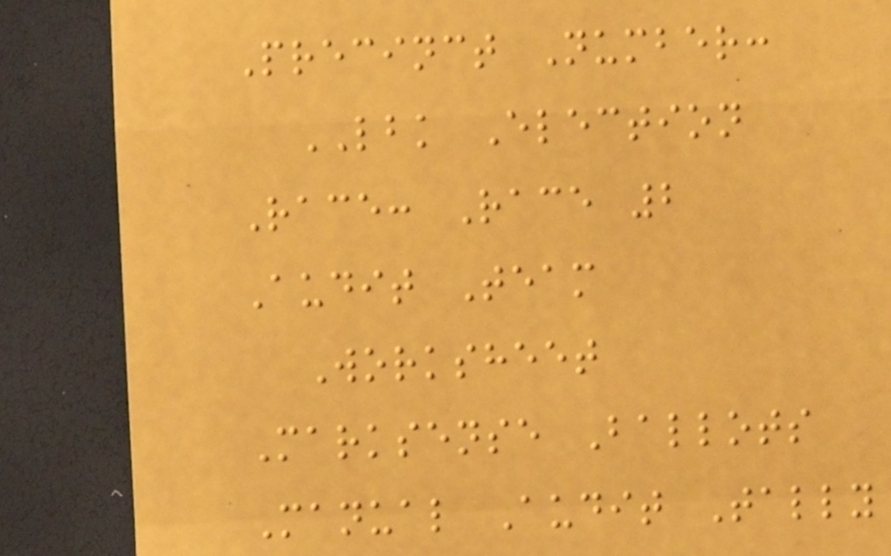Precinct Number:
LBK Election
Race: Race 2
Audit Team
Worksheet
Marksense Ballots
Manual Audit Tally
